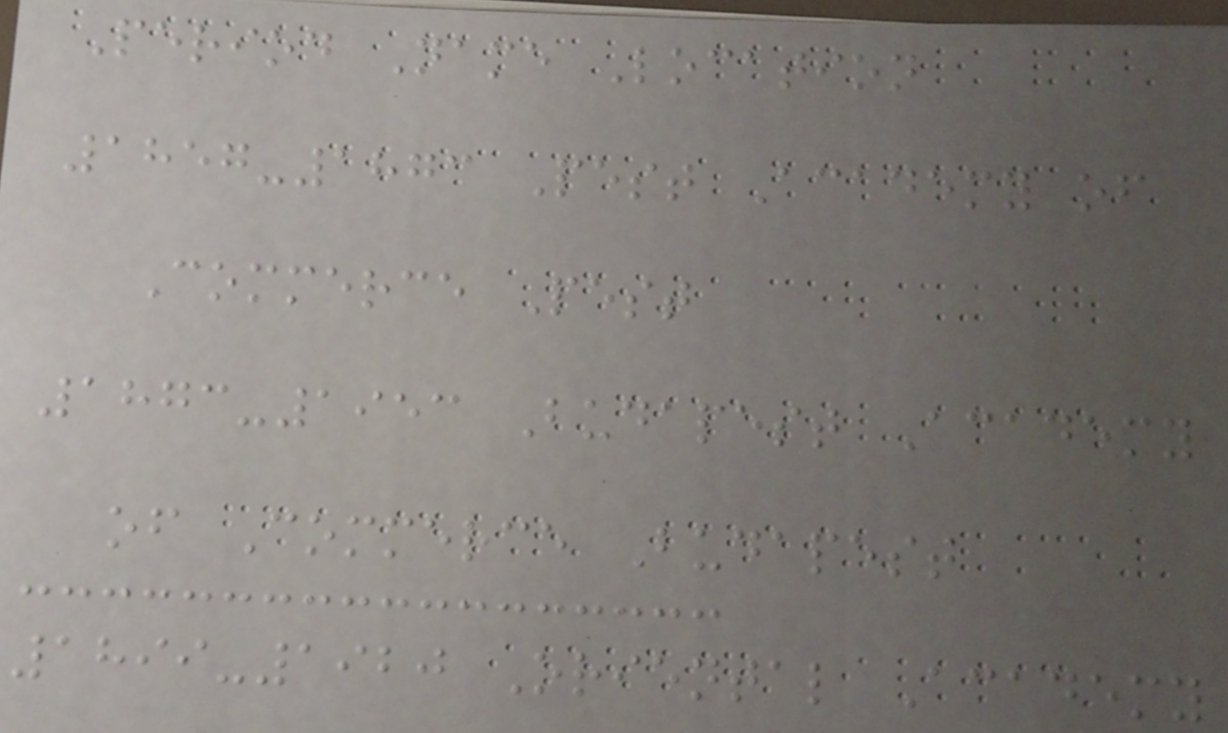Period Name Location
1857-1873 Pest Academy of
Commerce Pest
1873-1953 Budapest Academy
of Commerce Budapest
1899-1920 Oriental Academy
